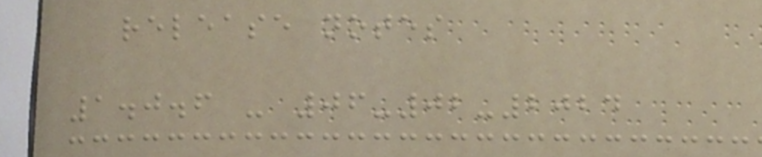release notes
1.0.6 - 06-02-2024
